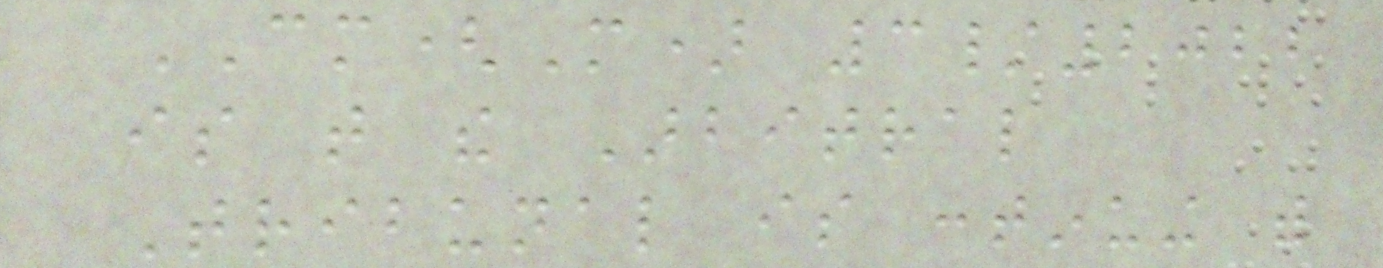CM(M) 3/2022
is that the Arbitral
Tribunal is continuing with
